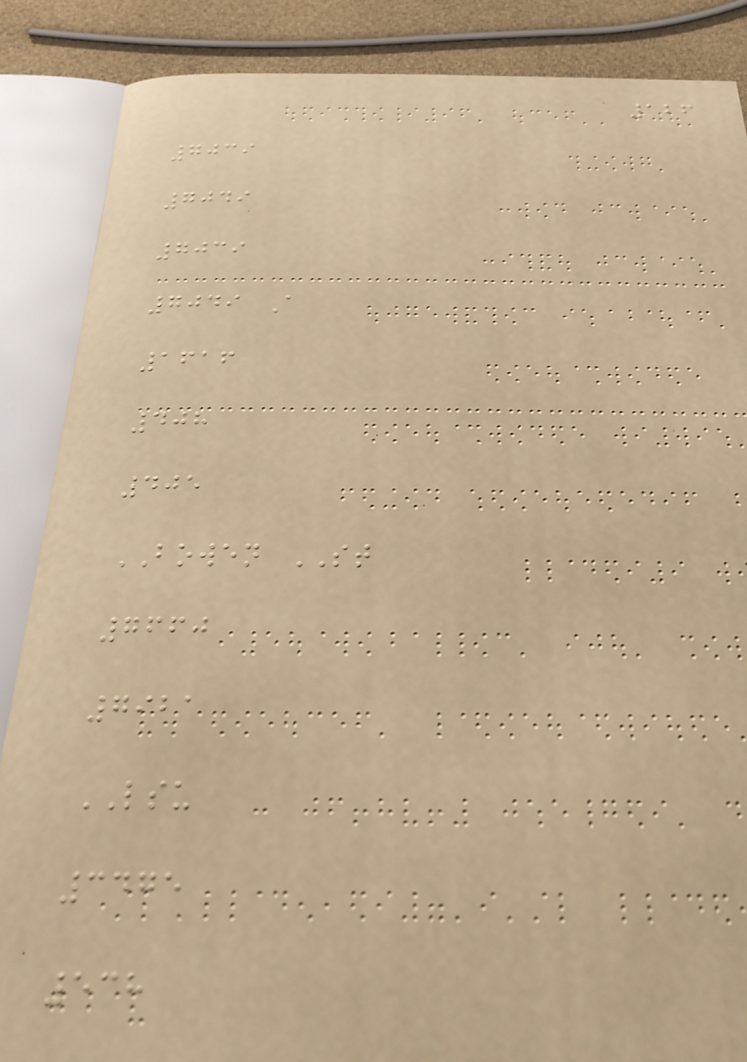126
7039
7049
7039
7049 A
1616
408
405
BOWEN ST
7660
7921
LSU
3475
538
